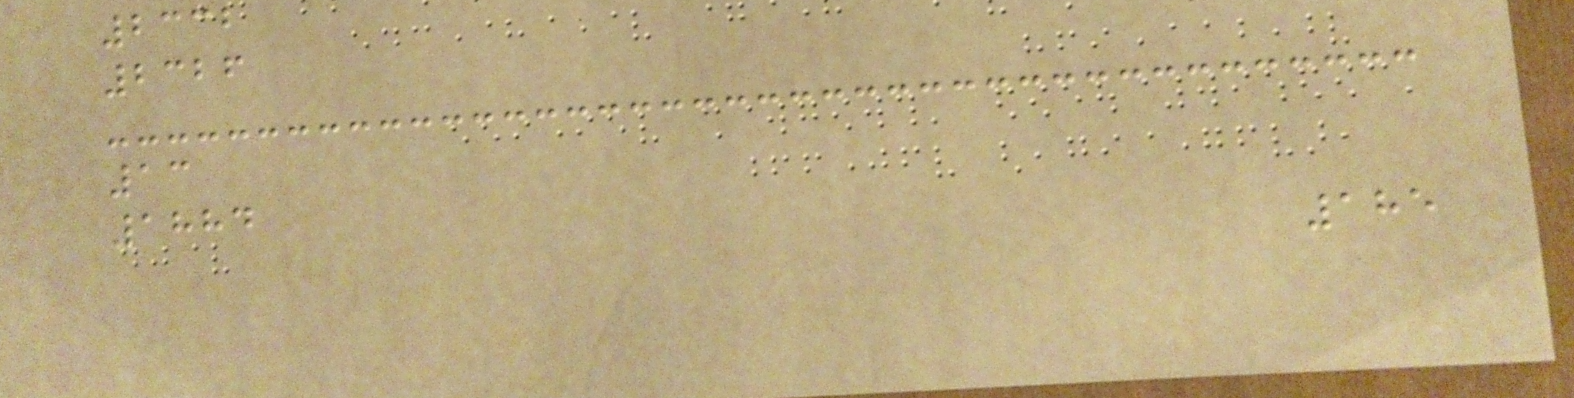2332
2326
13
1884
185
